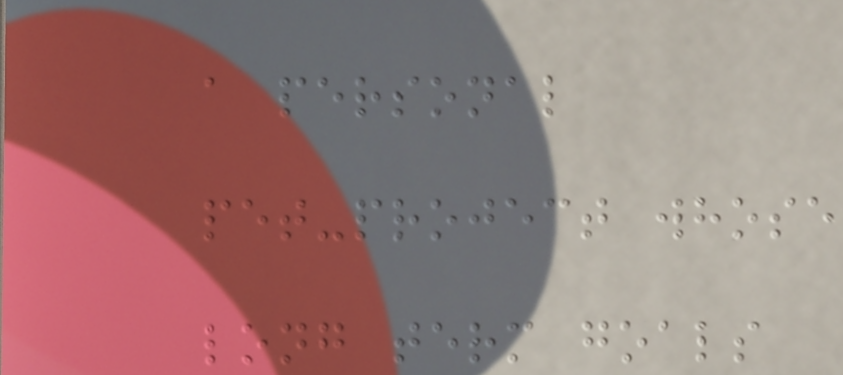a personal
pet-project whose
long term goals
